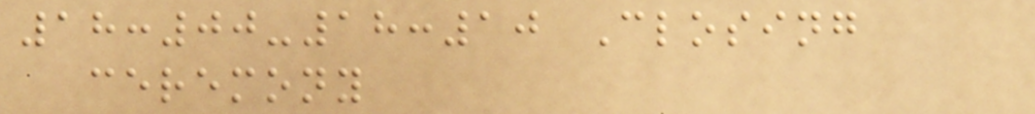18:00-18:10 Closing
ceremony
